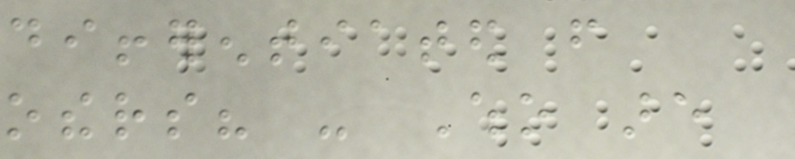differentiated from
others? - Who are
